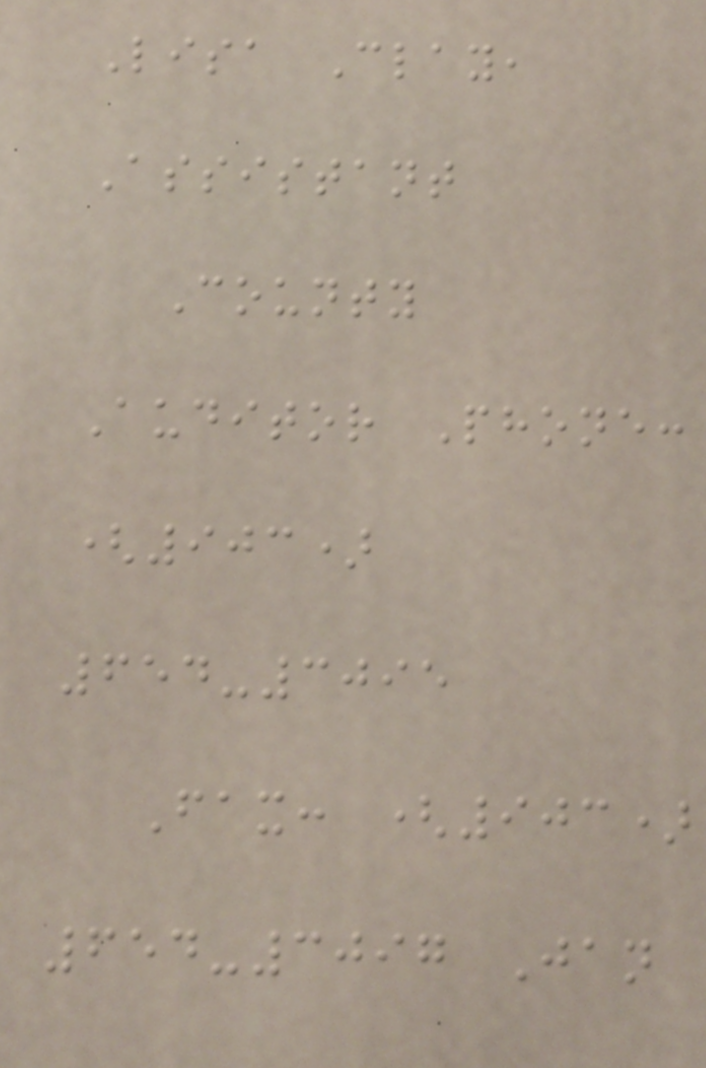Lisa Clay,
Assistant
County
Auditor Phone:
(903)
654-3095
Fax: (903)
654-3097 Jan
